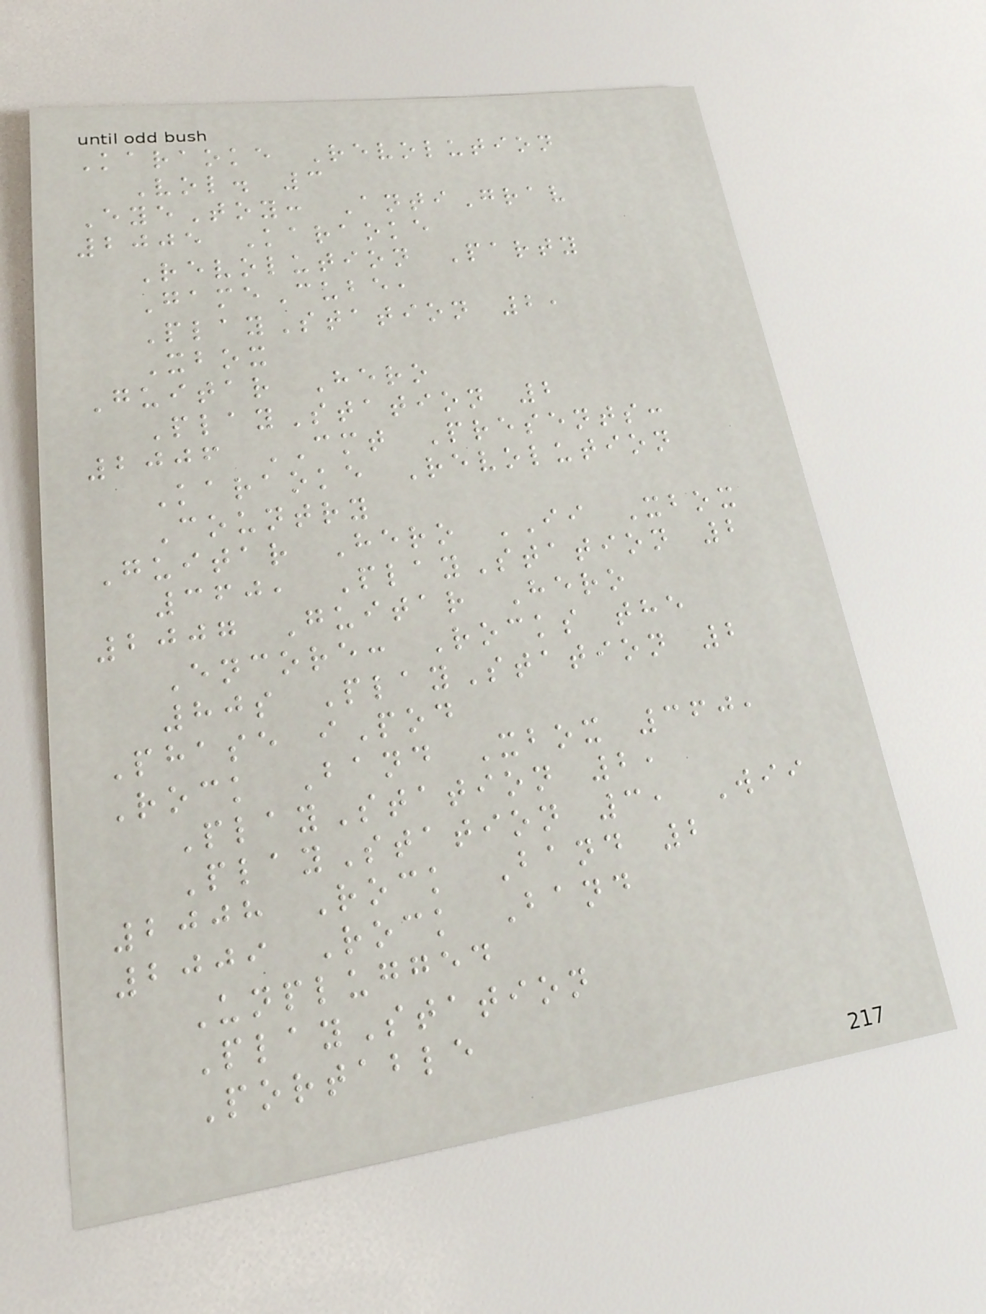Karaoke Revolution
Vol. 3
EyeToy: AntiGrav
2005 Karaoke
Revolution Party
GameCube,
PlayStation 2,
Xbox
Guitar Hero
PlayStation 2
2006 CMT Presents:
Karaoke Revolution
Country
Guitar Hero II Xbox
360, PlayStation 2
2007 Guitar Hero
Encore: Rocks the
80s PlayStation 2
Phase iPod
Rock Band Xbox 360,
PlayStation 2,
PlayStation 3, Wii
2008 Rock Band 2
2009 Rock Band
Unplugged
PlayStation
Portable
